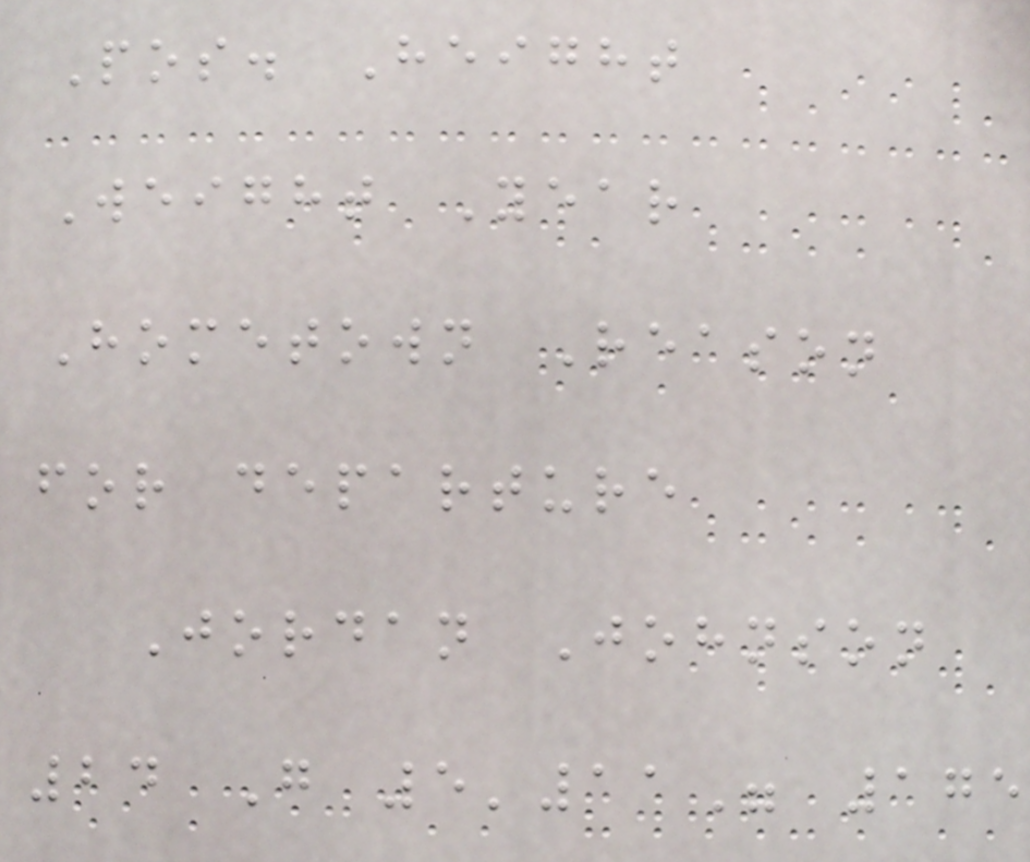Pos. Height
Weight Year
Hometown Reason
for departure
Jordan Johnson
24 G 5'11" 175
